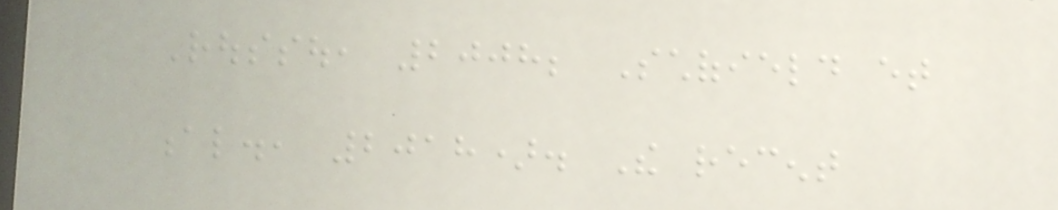Roussou, 2008; Schofield et
al., 2018). The recent
